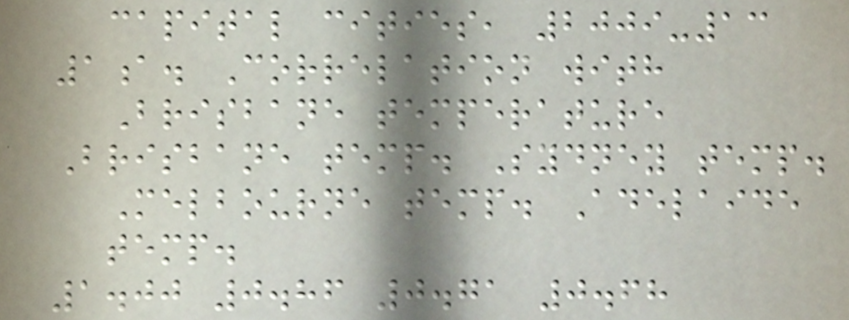capital cities, 2009-13
1a. Correlation with
Brisbane temperature
Brisbane temp. Sydney temp.
Melbourne temp. Adelaide
temp.
1.00 0.86 0.71 0.68
